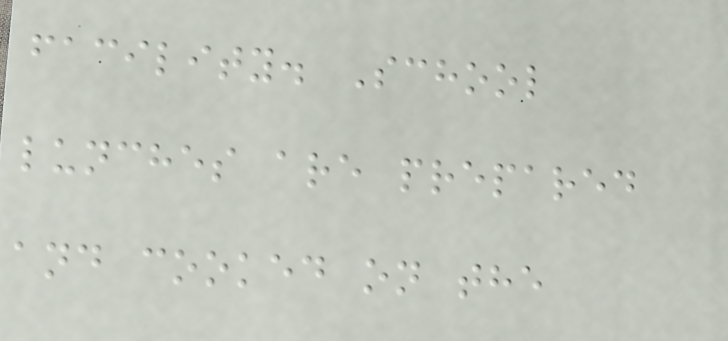facility. School
lunches are prepared
and cooked on the
